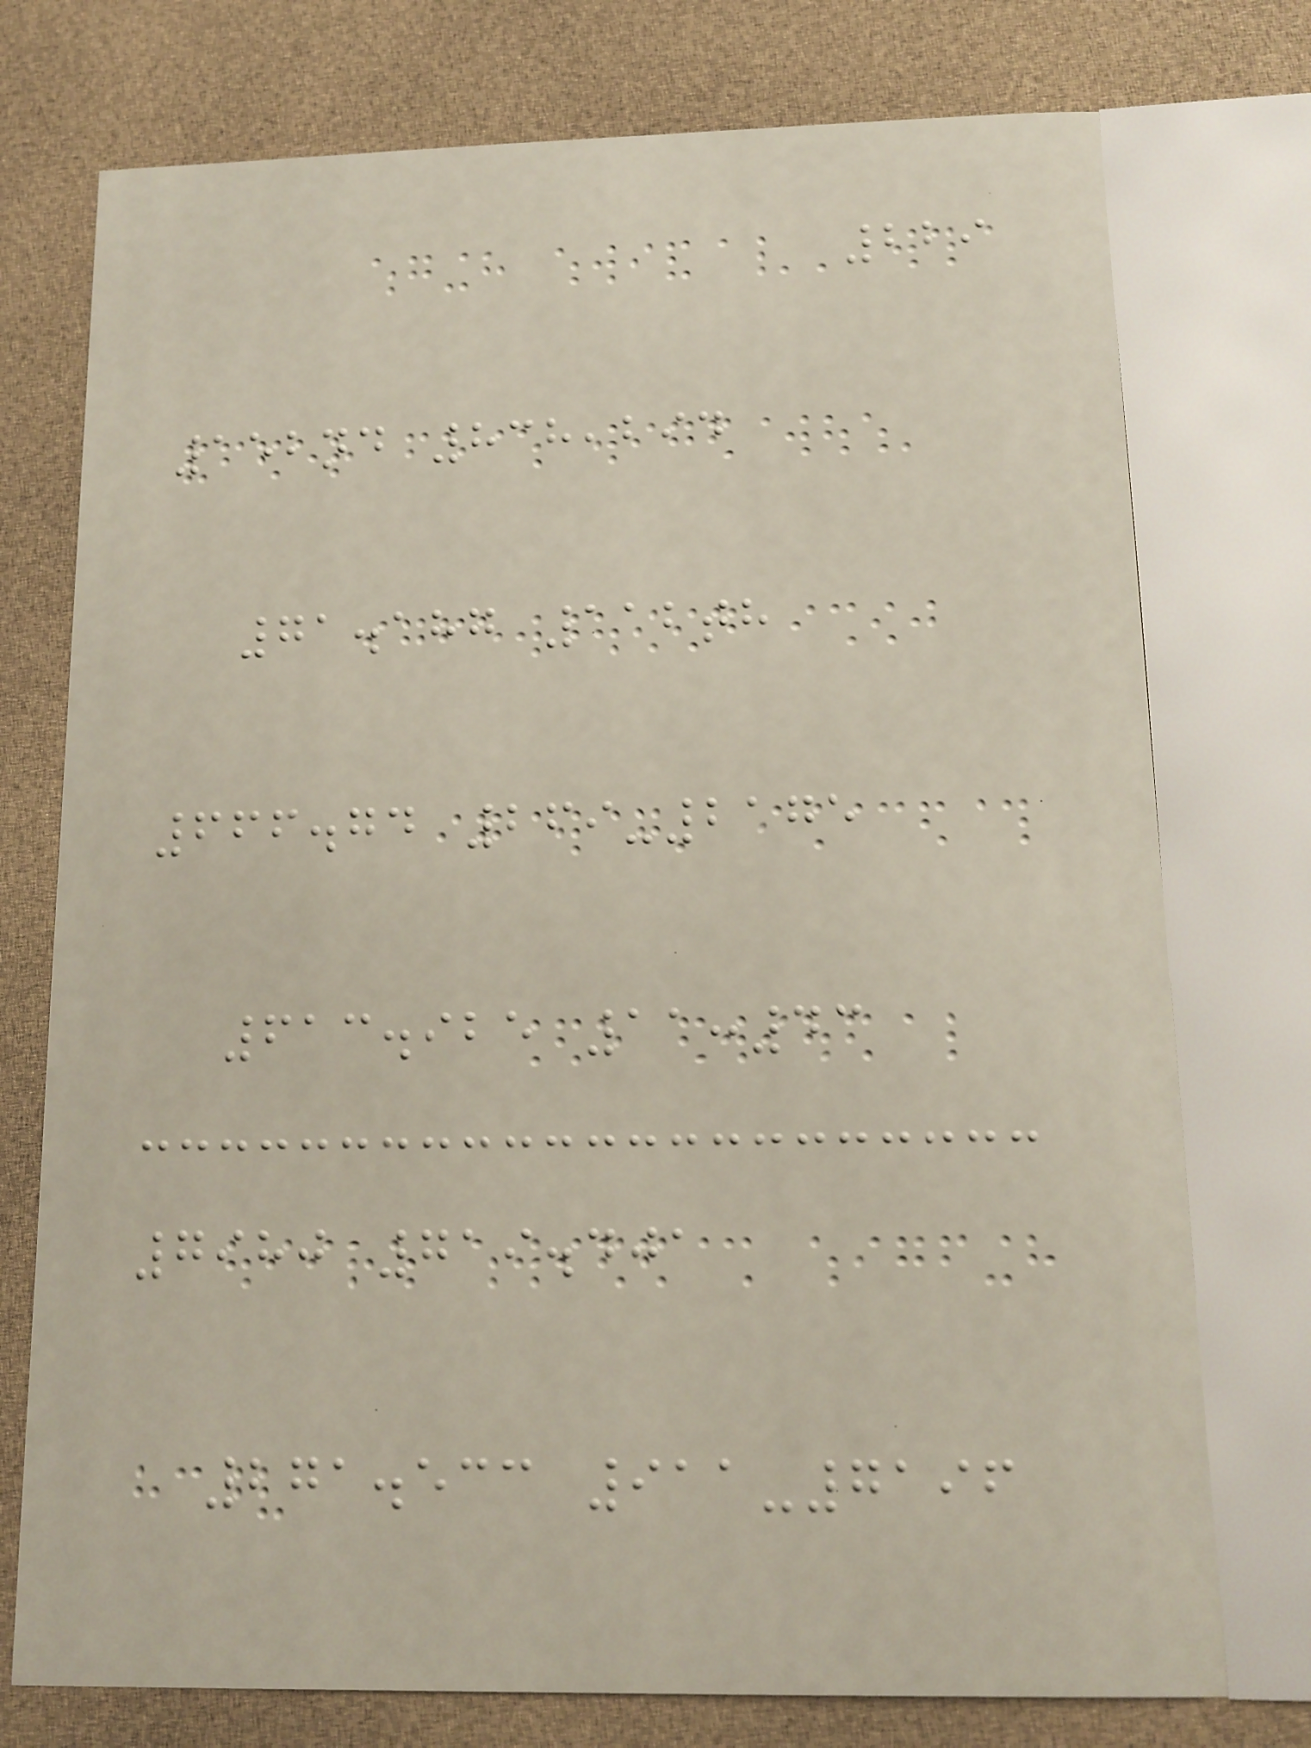229
152nd 838,294
71.187 112th
666.74 269-2175
613.925 11:43
7980 719.401
271.533 911-7196
